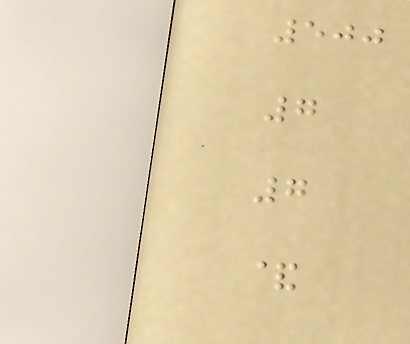500
7
7
&
